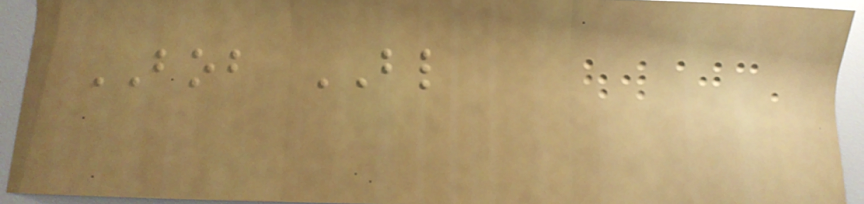BOB BL
